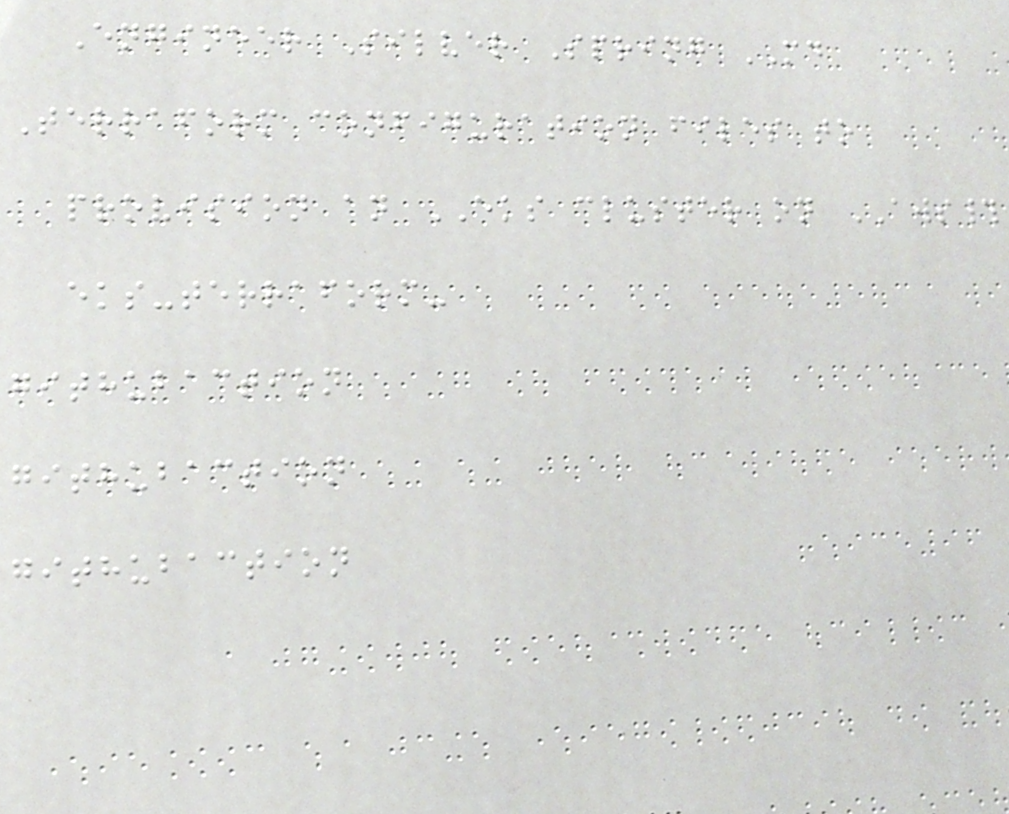Engineer Silver Spring MD
Terraform configuration files to
provision an EKS cluster on AWS#
eks-terraform-
githubaction
githubaction
githubaction
